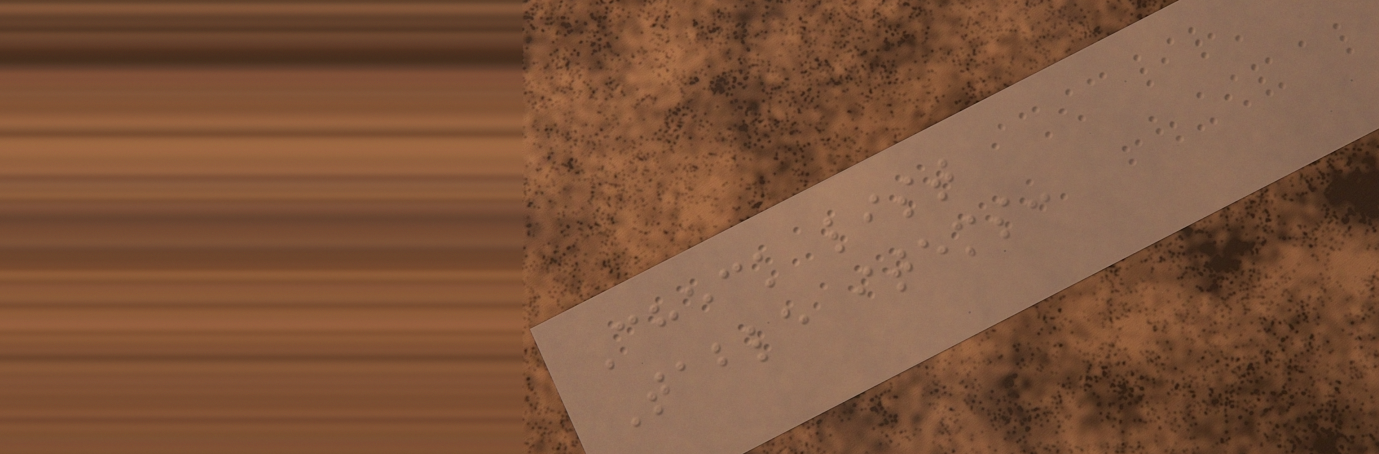Check list
Table items:
